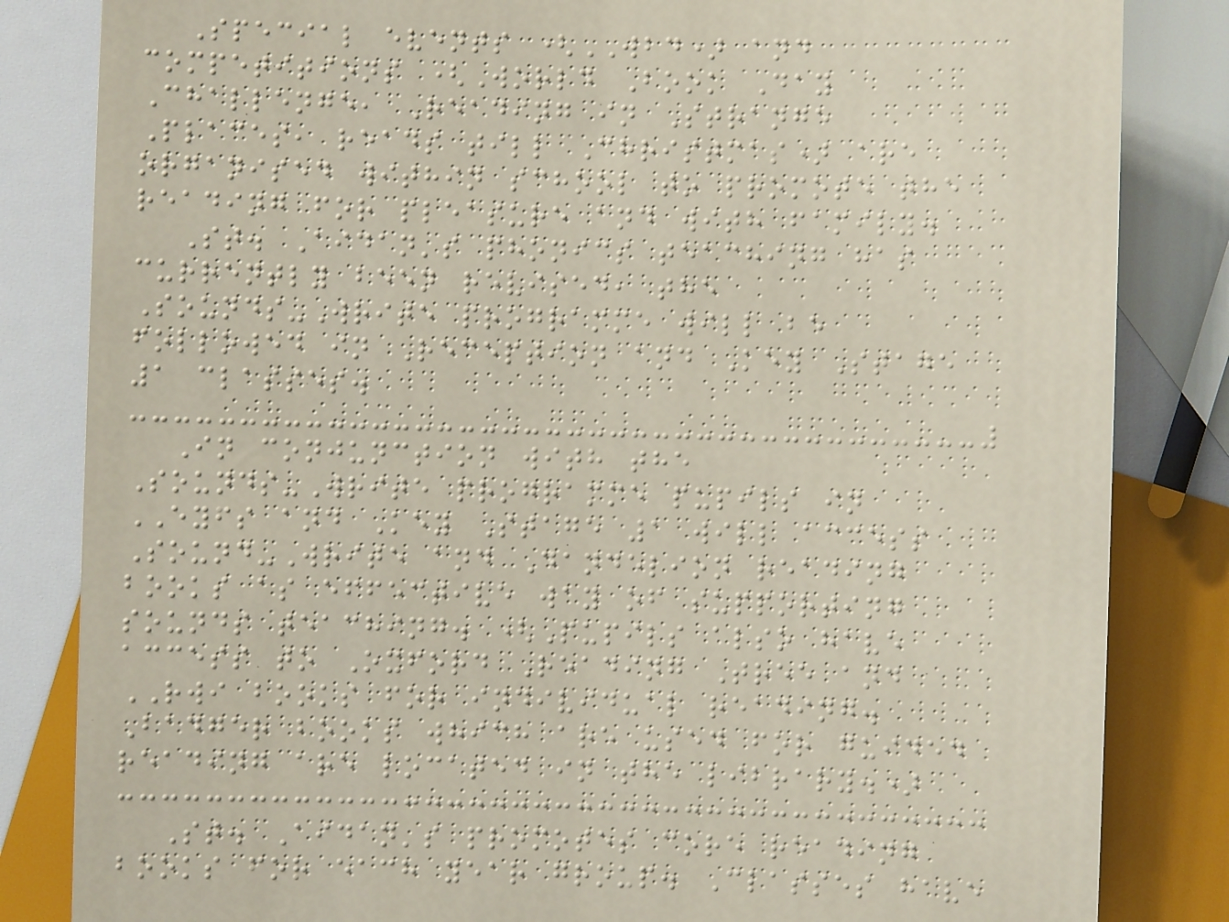Special events (WBD) and
competitions (World Book Day
Challenge, Reading in Strange
Places, reads till Christmas) are
organised within school to promote the
reading for pleasure and with family.
St. Aidan's phonics teaching has
currently been revised, the
Sounds-Write programme will be
followed in Reception and Key Stage
1 classes.
In conjunction with the
Sounds-Write programme pupils in
EYFS and Key Stage 1 will access
Sound-Write and Dandelion reading
books as effective way of supporting
sounds teaching. (Pupils also have
access to Oxford Reading Tree and
RWI books for individual reading.
Badger books which are used for guided
reading are located in the library.)
St. Aidan's promotes core reading
books for each year group. Classes have
